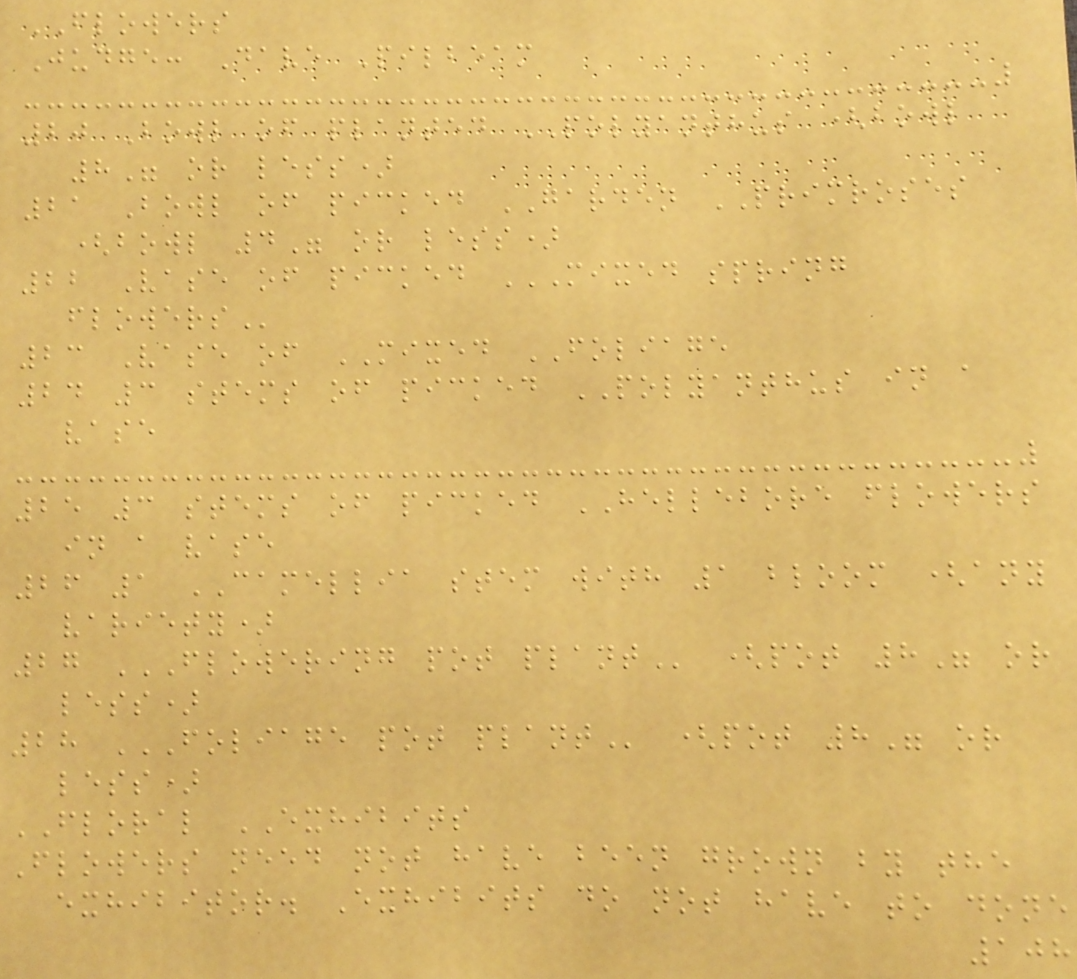FLOWERS
Judge: Dave Pilbeam
20 Bowl of planted POLYANTHUS (bowl
8" or less)
21 Bowl of picked GARDEN PRIMROSES
(bowl 4" or less)
22 Vase of picked MIXED SPRING
FLOWERS
23 Vase of MIXED FOLIAGE
24 3 stems of picked POLYANTHUS in a
vase
25 3 stems of picked HELLEBORE flowers
in a vase
26 1 CAMELLIA stem with 1 bloom (any
variety)
27 FLOWERING POT PLANT (pot 8" or
less)
28 FOLIAGE POT PLANT (pot 8" or
less)
FLORAL EXHIBITS
Flowers need not have been grown by the
exhibitor. Exhibits do not have to done
108
